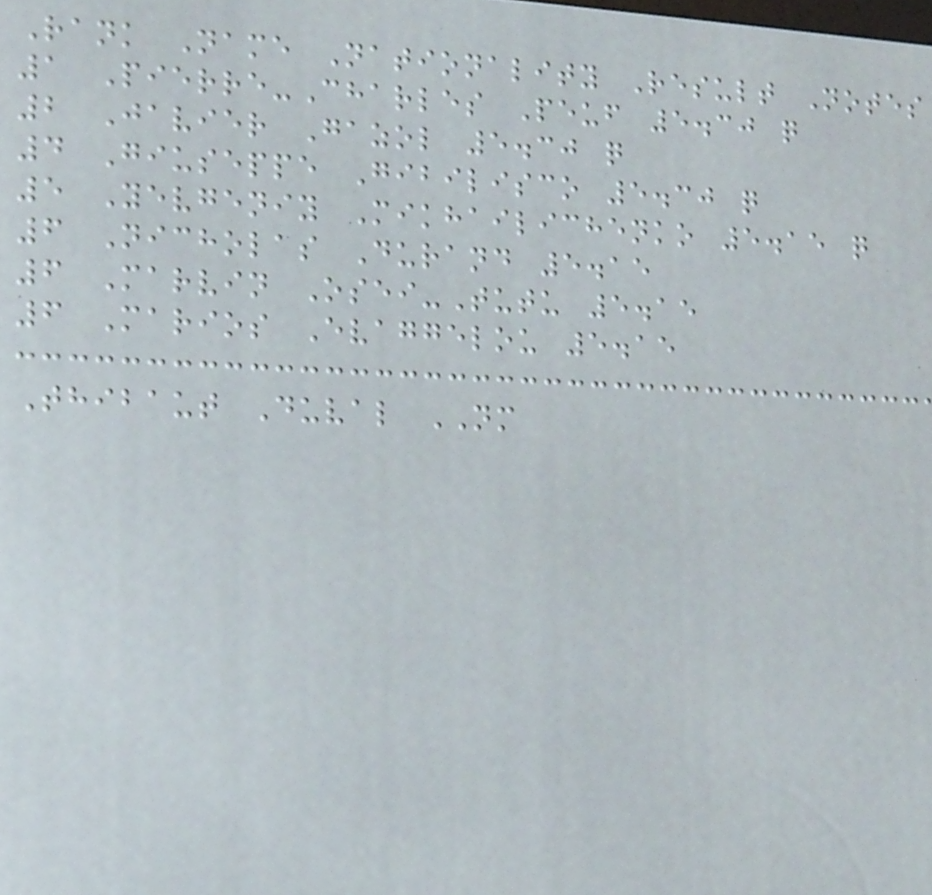Rank Name Nationality Result Notes
1 Pierre-Charles Peuf 5.30 q
2 Javier Gazol 5.30 q
4 Giuseppe Gibilisco 5.30 q
5 Yevgeniy Mikhailichenko 5.15 q
6 Nicholas Durand 5.15
6 Marvin Osei-Tutu 5.15
6 Marios Evaggelou 5.15
Thibaut Duval NM
